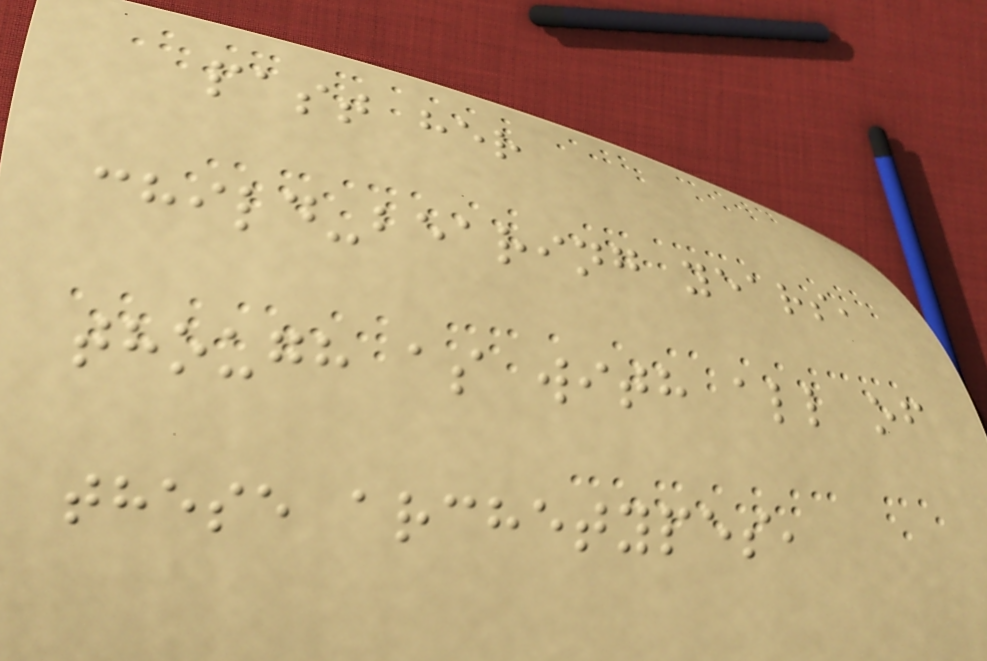past her
child-bearing years,
though as with all of
these archetypes,
